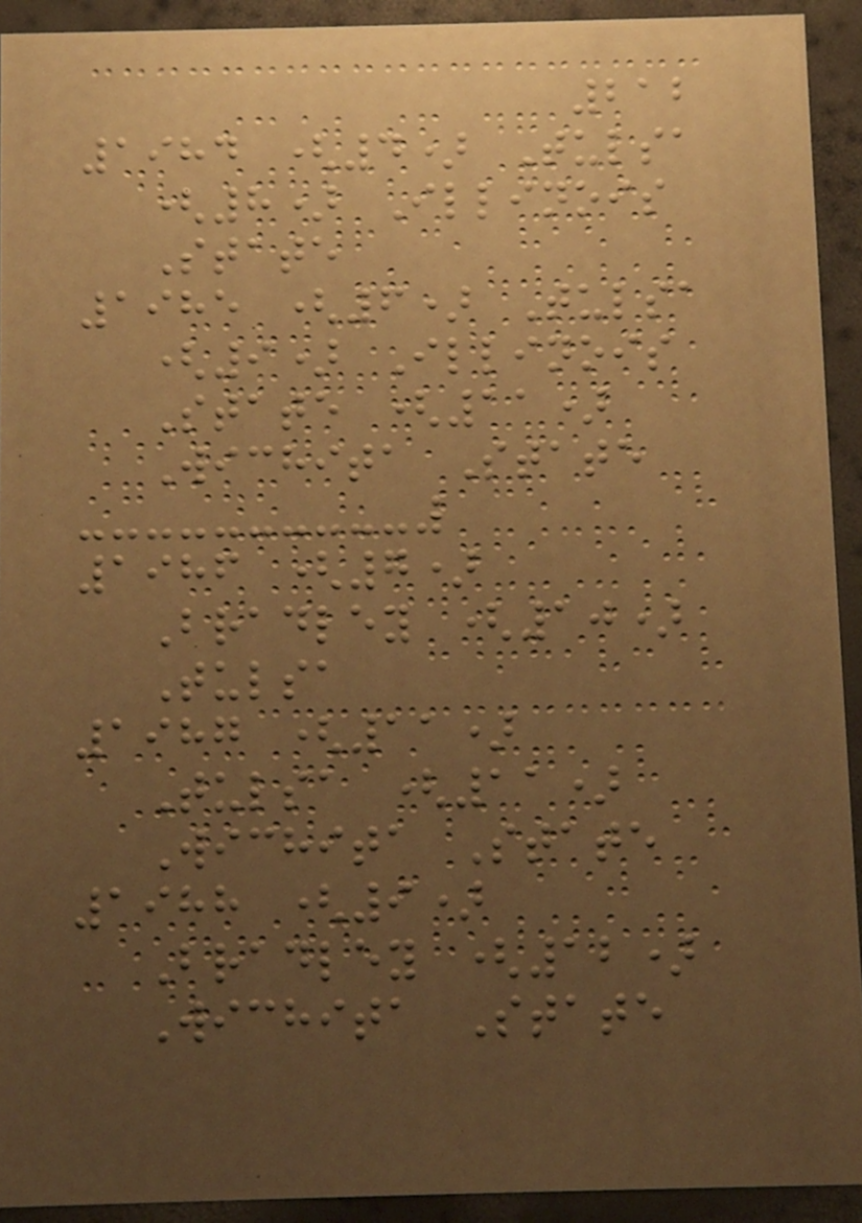212
1984 (4) Tulsa
(8) Illinois
State
1985 (6) Tulsa
(9) Illinois
State (11)
Wichita State
1986 (7)
Bradley (10)
Tulsa
1987 (11)
Tulsa (11)
Wichita State
1988 (9)
Bradley (12)
Wichita State
